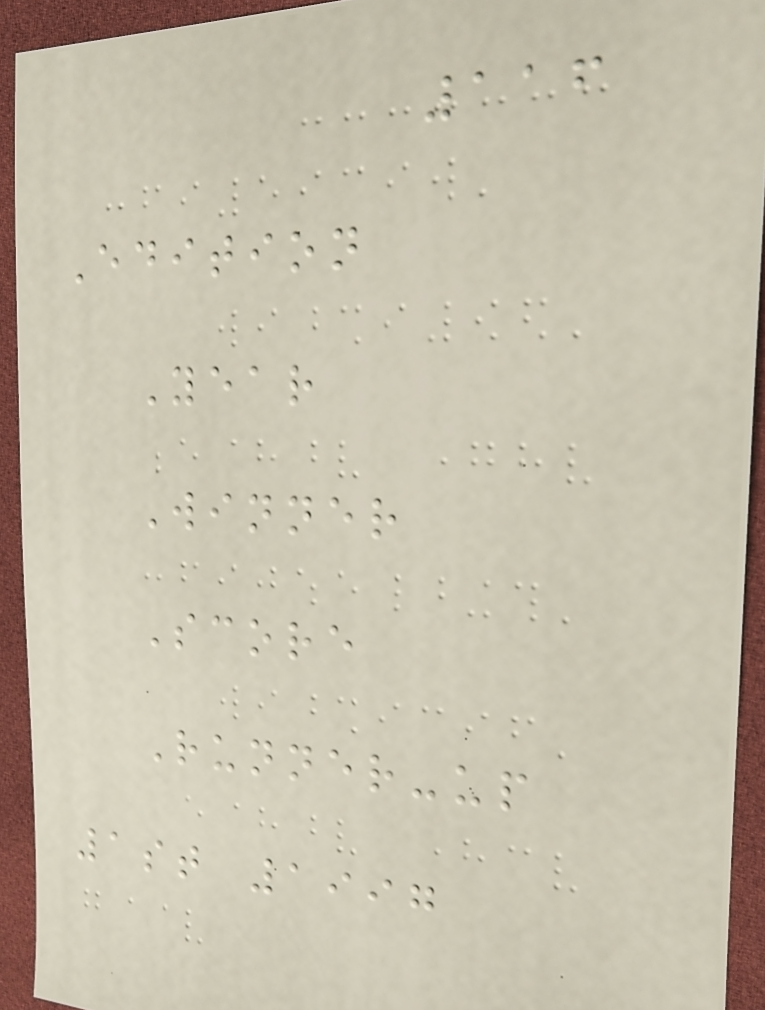116
Edition
Year
Winner
Score
Runner-up
1st 1997
